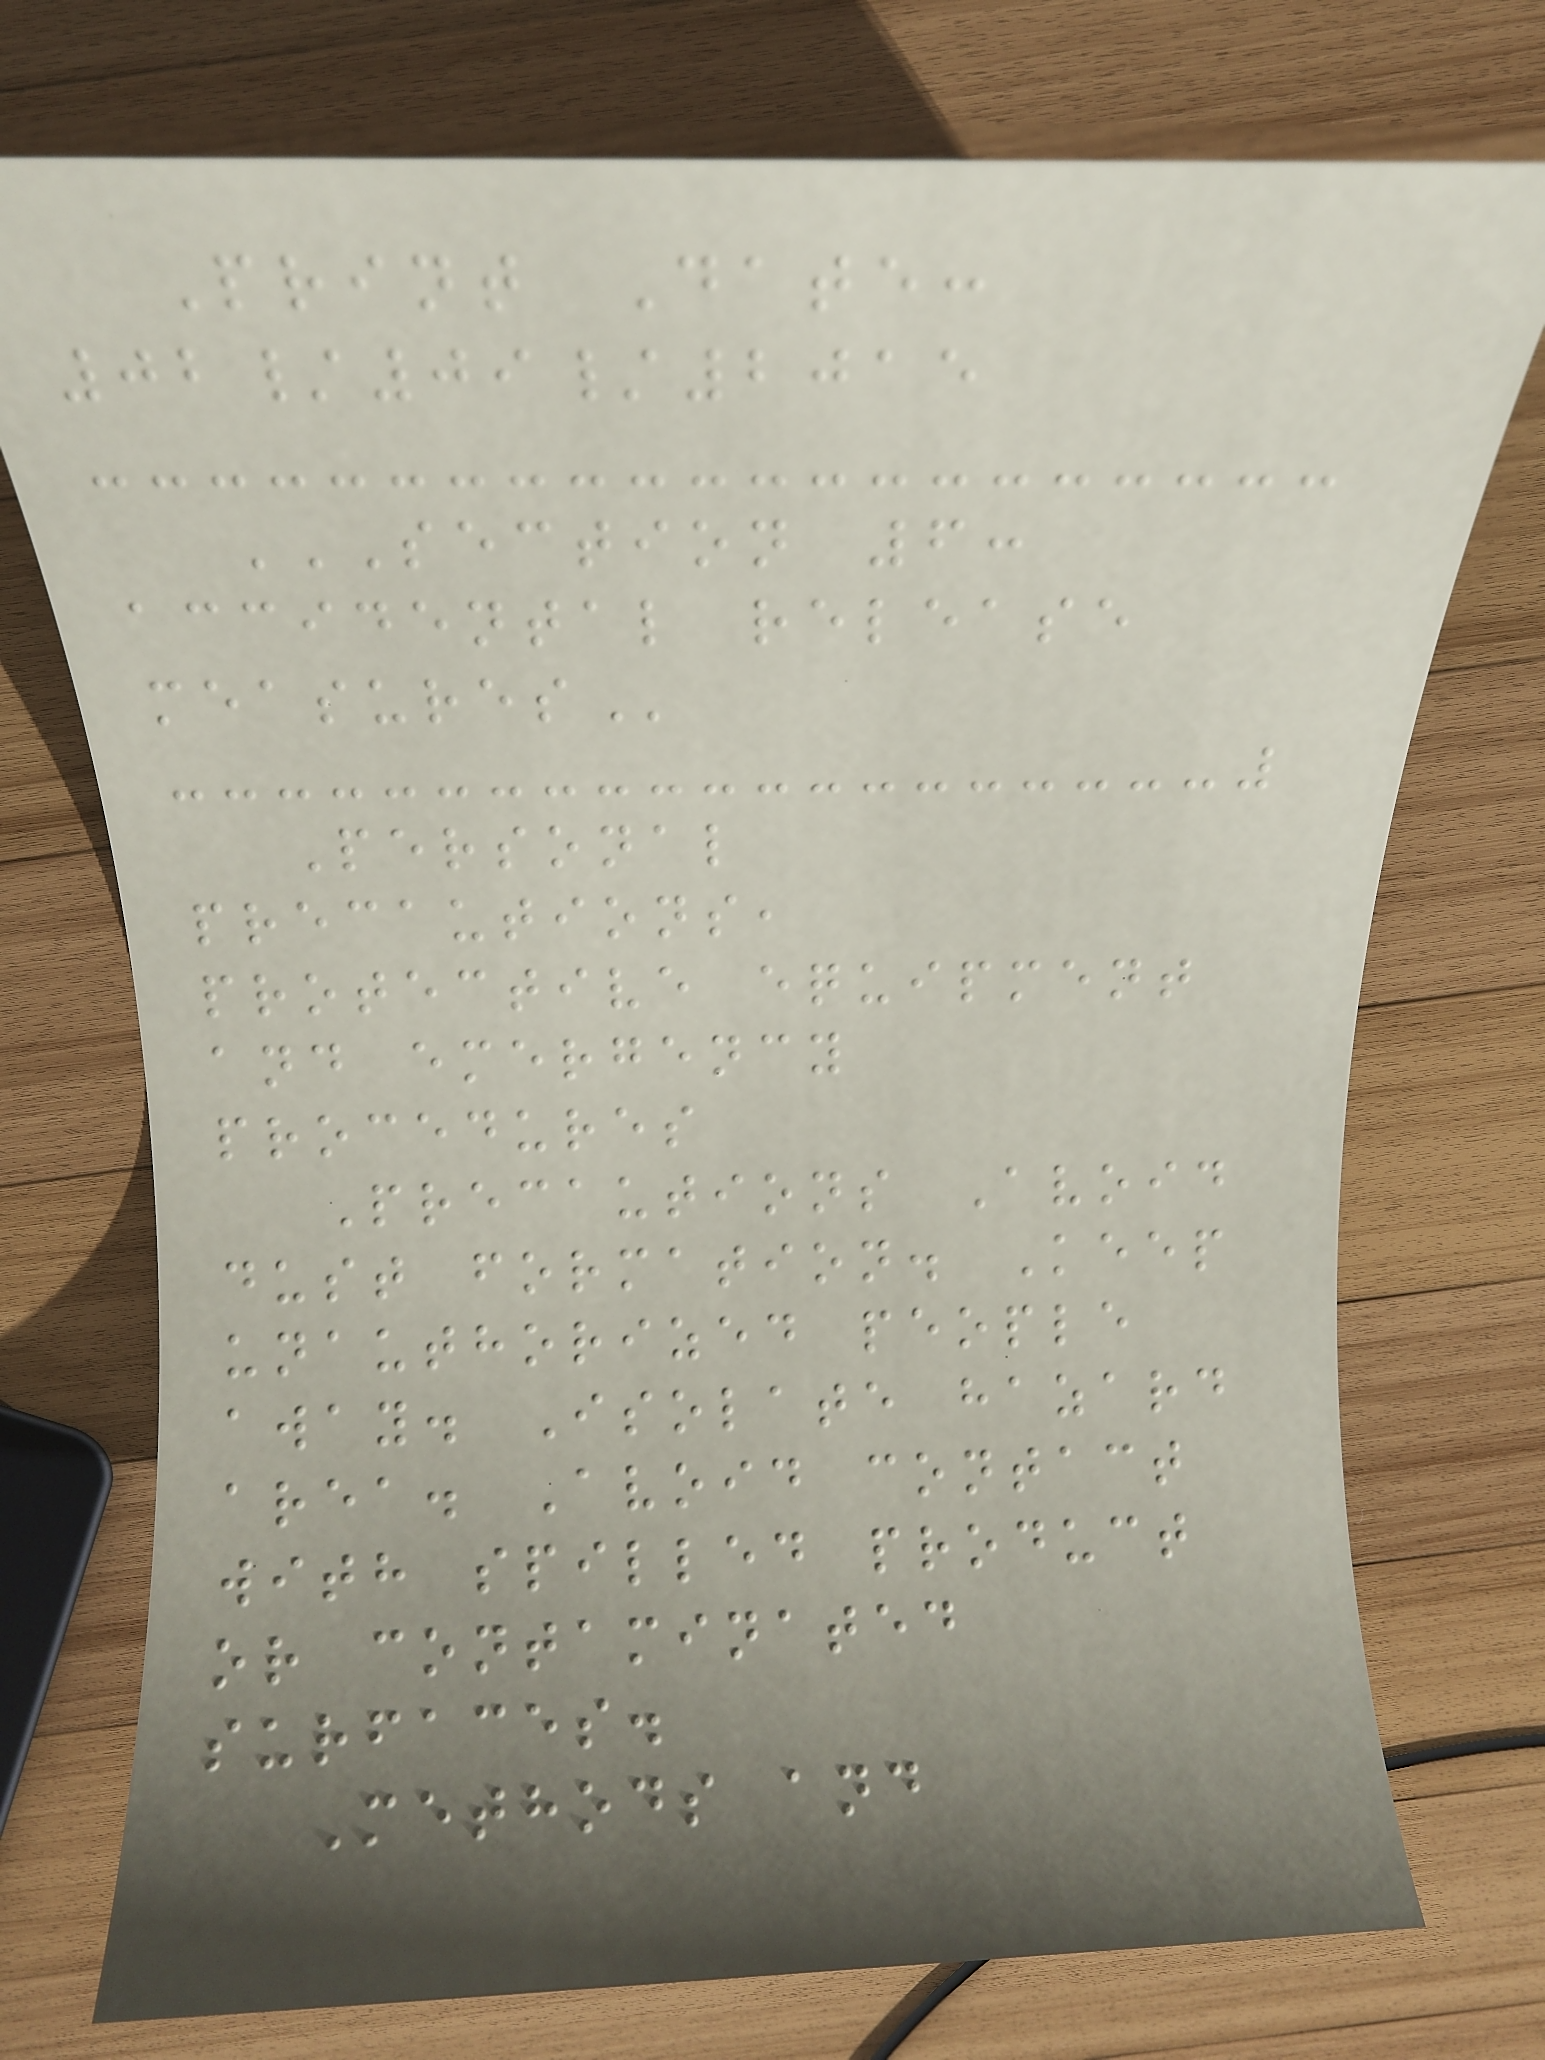Print Date:
02/09/2015
SECTION 6:
ACCIDENTAL RELEASE
MEASURES
Personal
precautions,
protective equipment
and emergency
procedures
Precautions Avoid
dust formation. Keep
unauthorized people
away. Isolate hazard
area. Avoid contact
with spilled product
or contaminated
surfaces.
Methods and
